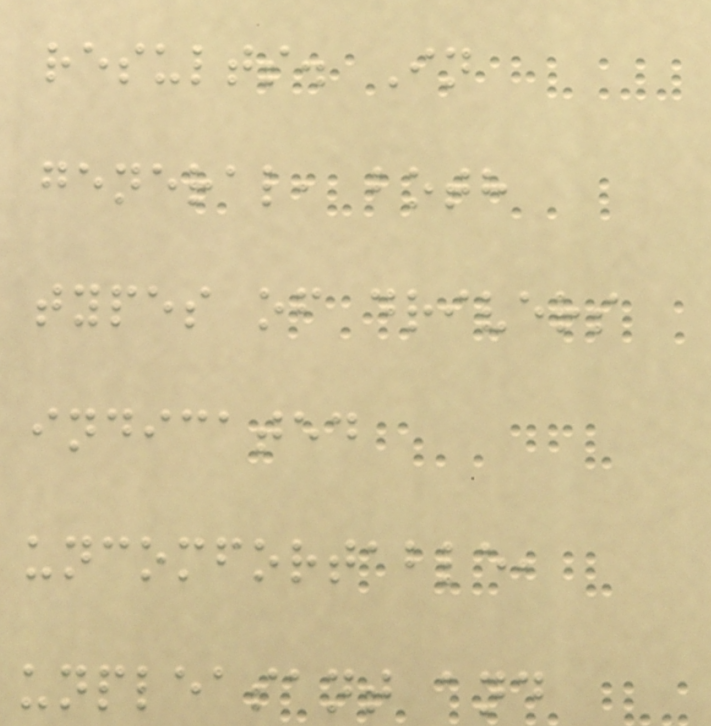results. In
general, both
types of drivers
indicated
uncomfortable,
unpleasant and
